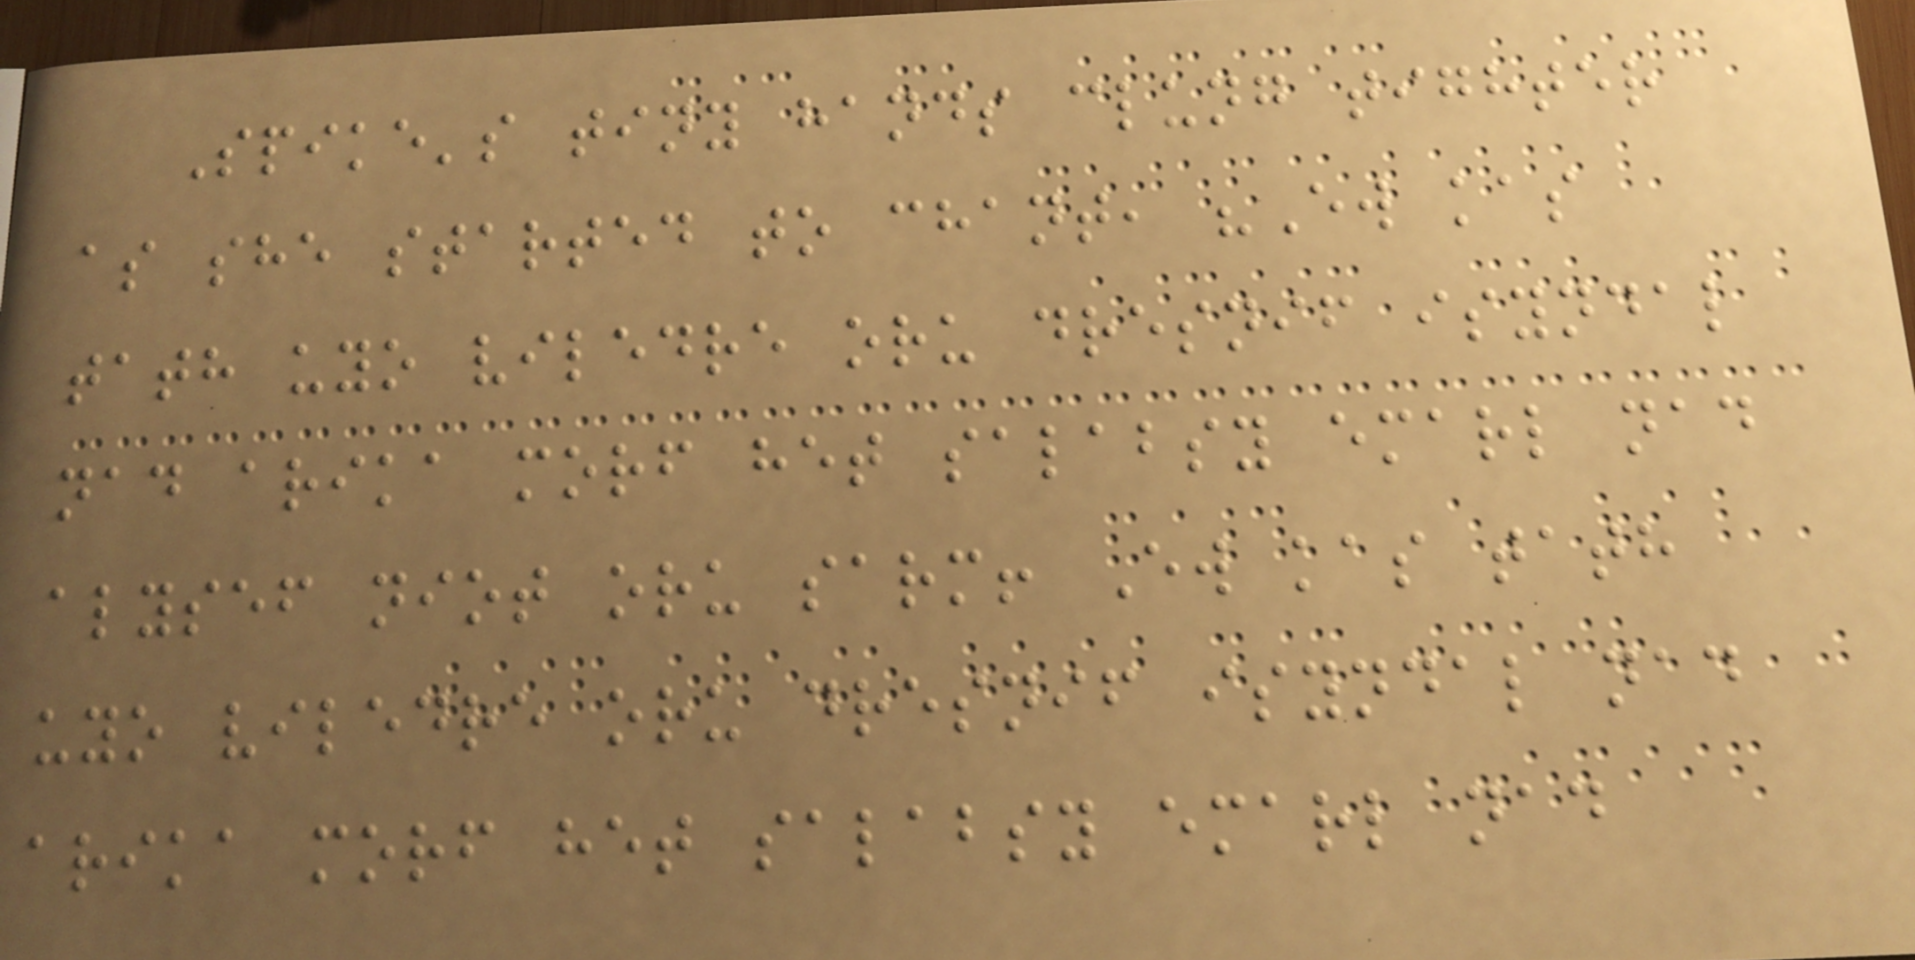Spike's tiny hands clung tighter
as she started to chant, "Ew kas
tath uyo viledre oru dresnif isyndal
nad arika morf het salabsy emarl nad
alysef niot oru sarm! Ew kas tath
uyo viledre oru dresnif isyndal nad
arika morf het salabsy emarl nad
